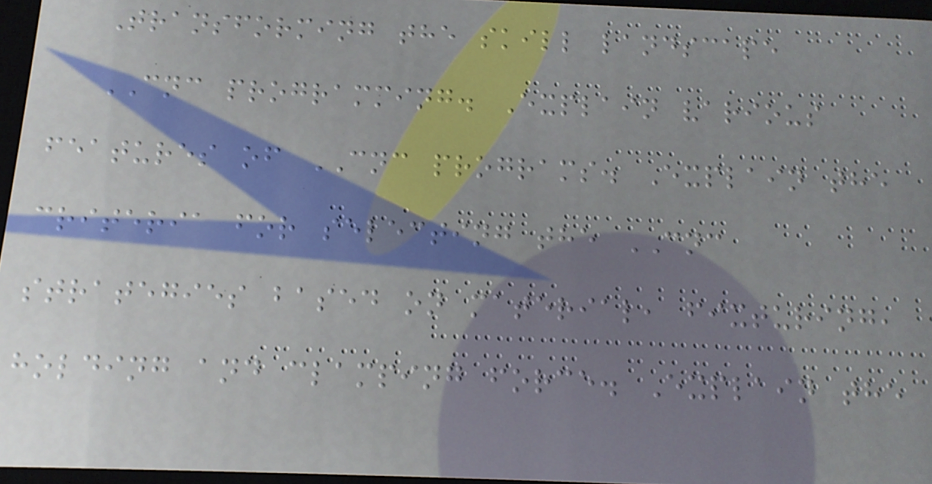Transforming the skill landscape
CNC programming. Explain various
features of CNC programs. Explain the
criteria for selecting the CNC
strategies based on material, fixturing,
holding and clamping force. Explain the
